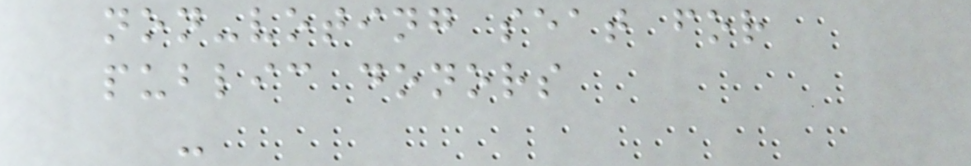non-voting seat for
public donors
-
